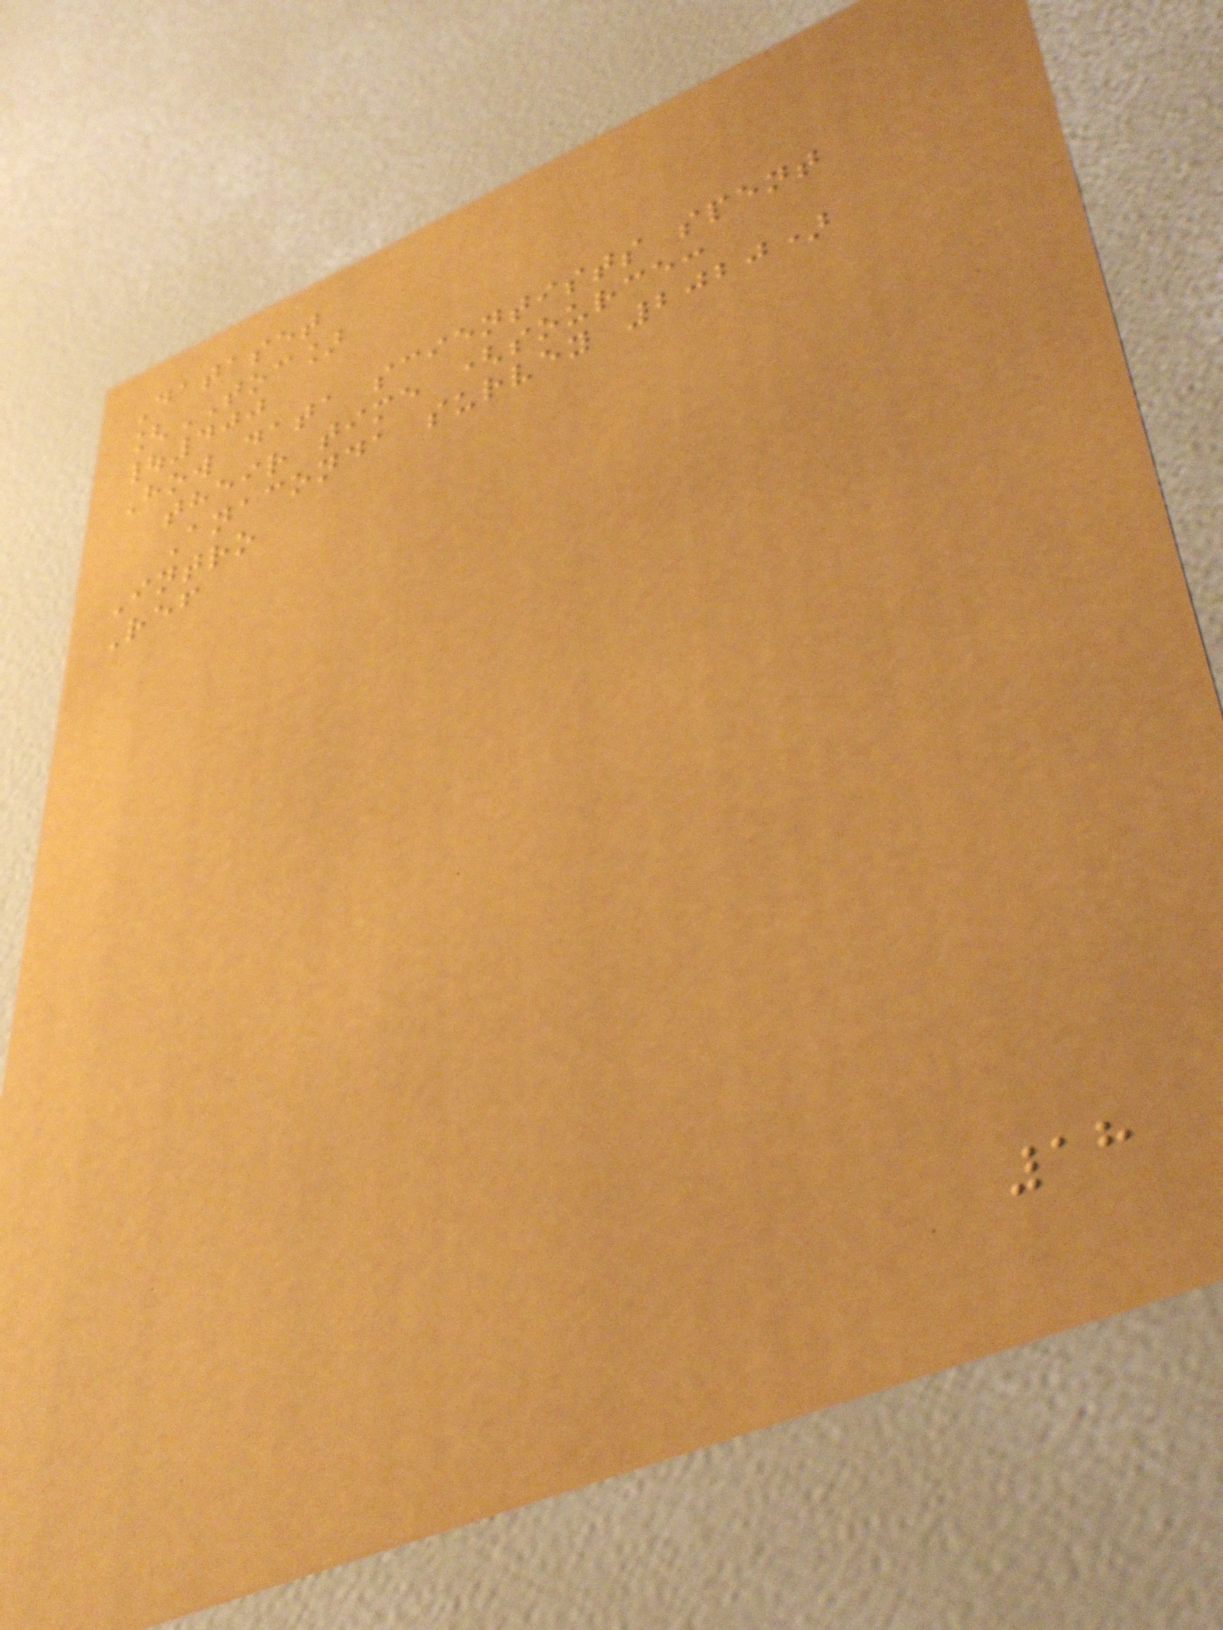Dataset
[TOC]
|400
How data scientists spent
their time (source:
Anaconda survey 2020)
Intro
Ref
18
